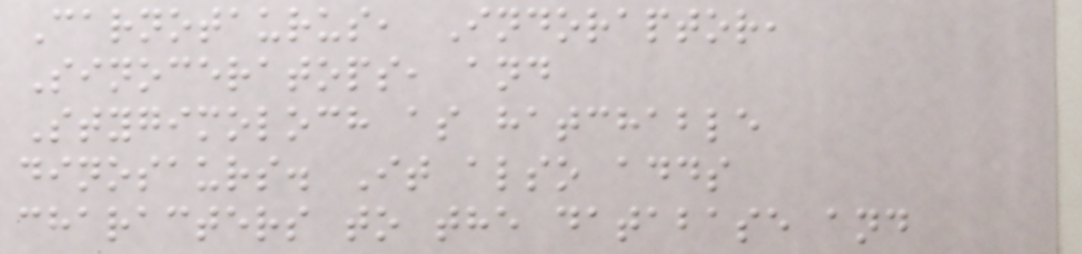Carnotaurus, Indoraptor,
Sinoceratops, and
Stygimoloch as hatchable
dinosaurs. It also adds
characters to the database and
